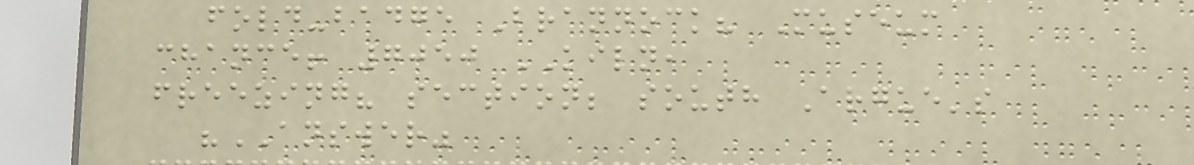fold-badge Brannock? Museum
chance! 7050 KILN,
freezing? section; south Argue's
"ANSWER"
